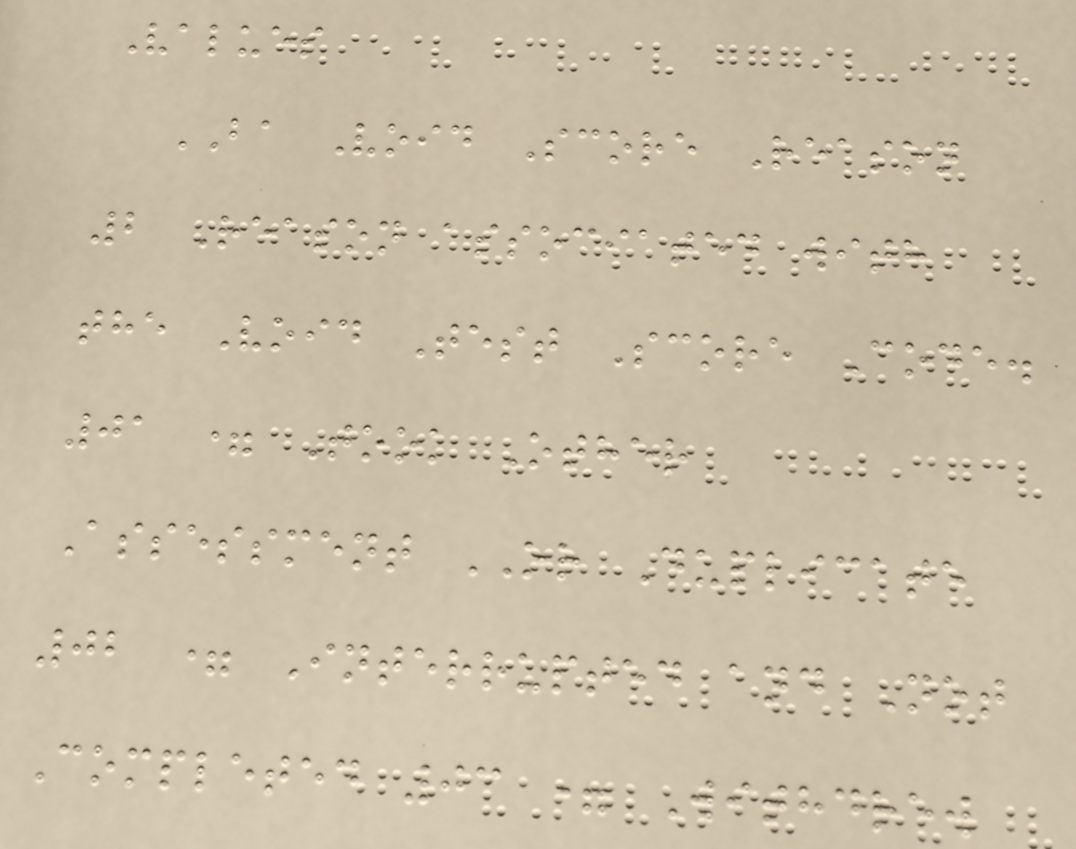Values
BA Void Score Reason
2 Reason associated with
the Void Test Score Code.
01 = Took Other
Assessment OR Duplicate
02 = Interrupted and Not
Completed 03 = Withdrew
